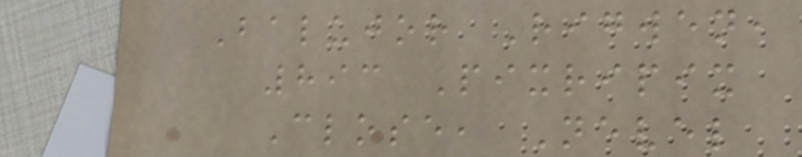Balujor Rigwen,
893 Pixripix
Close, Nevel
